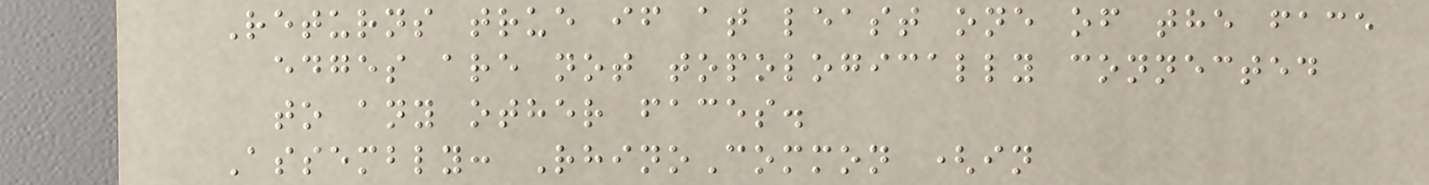Returns true if at least one of the face
edges are not topologically connected
to any other faces.
Assembly: RhinoCommon (in
